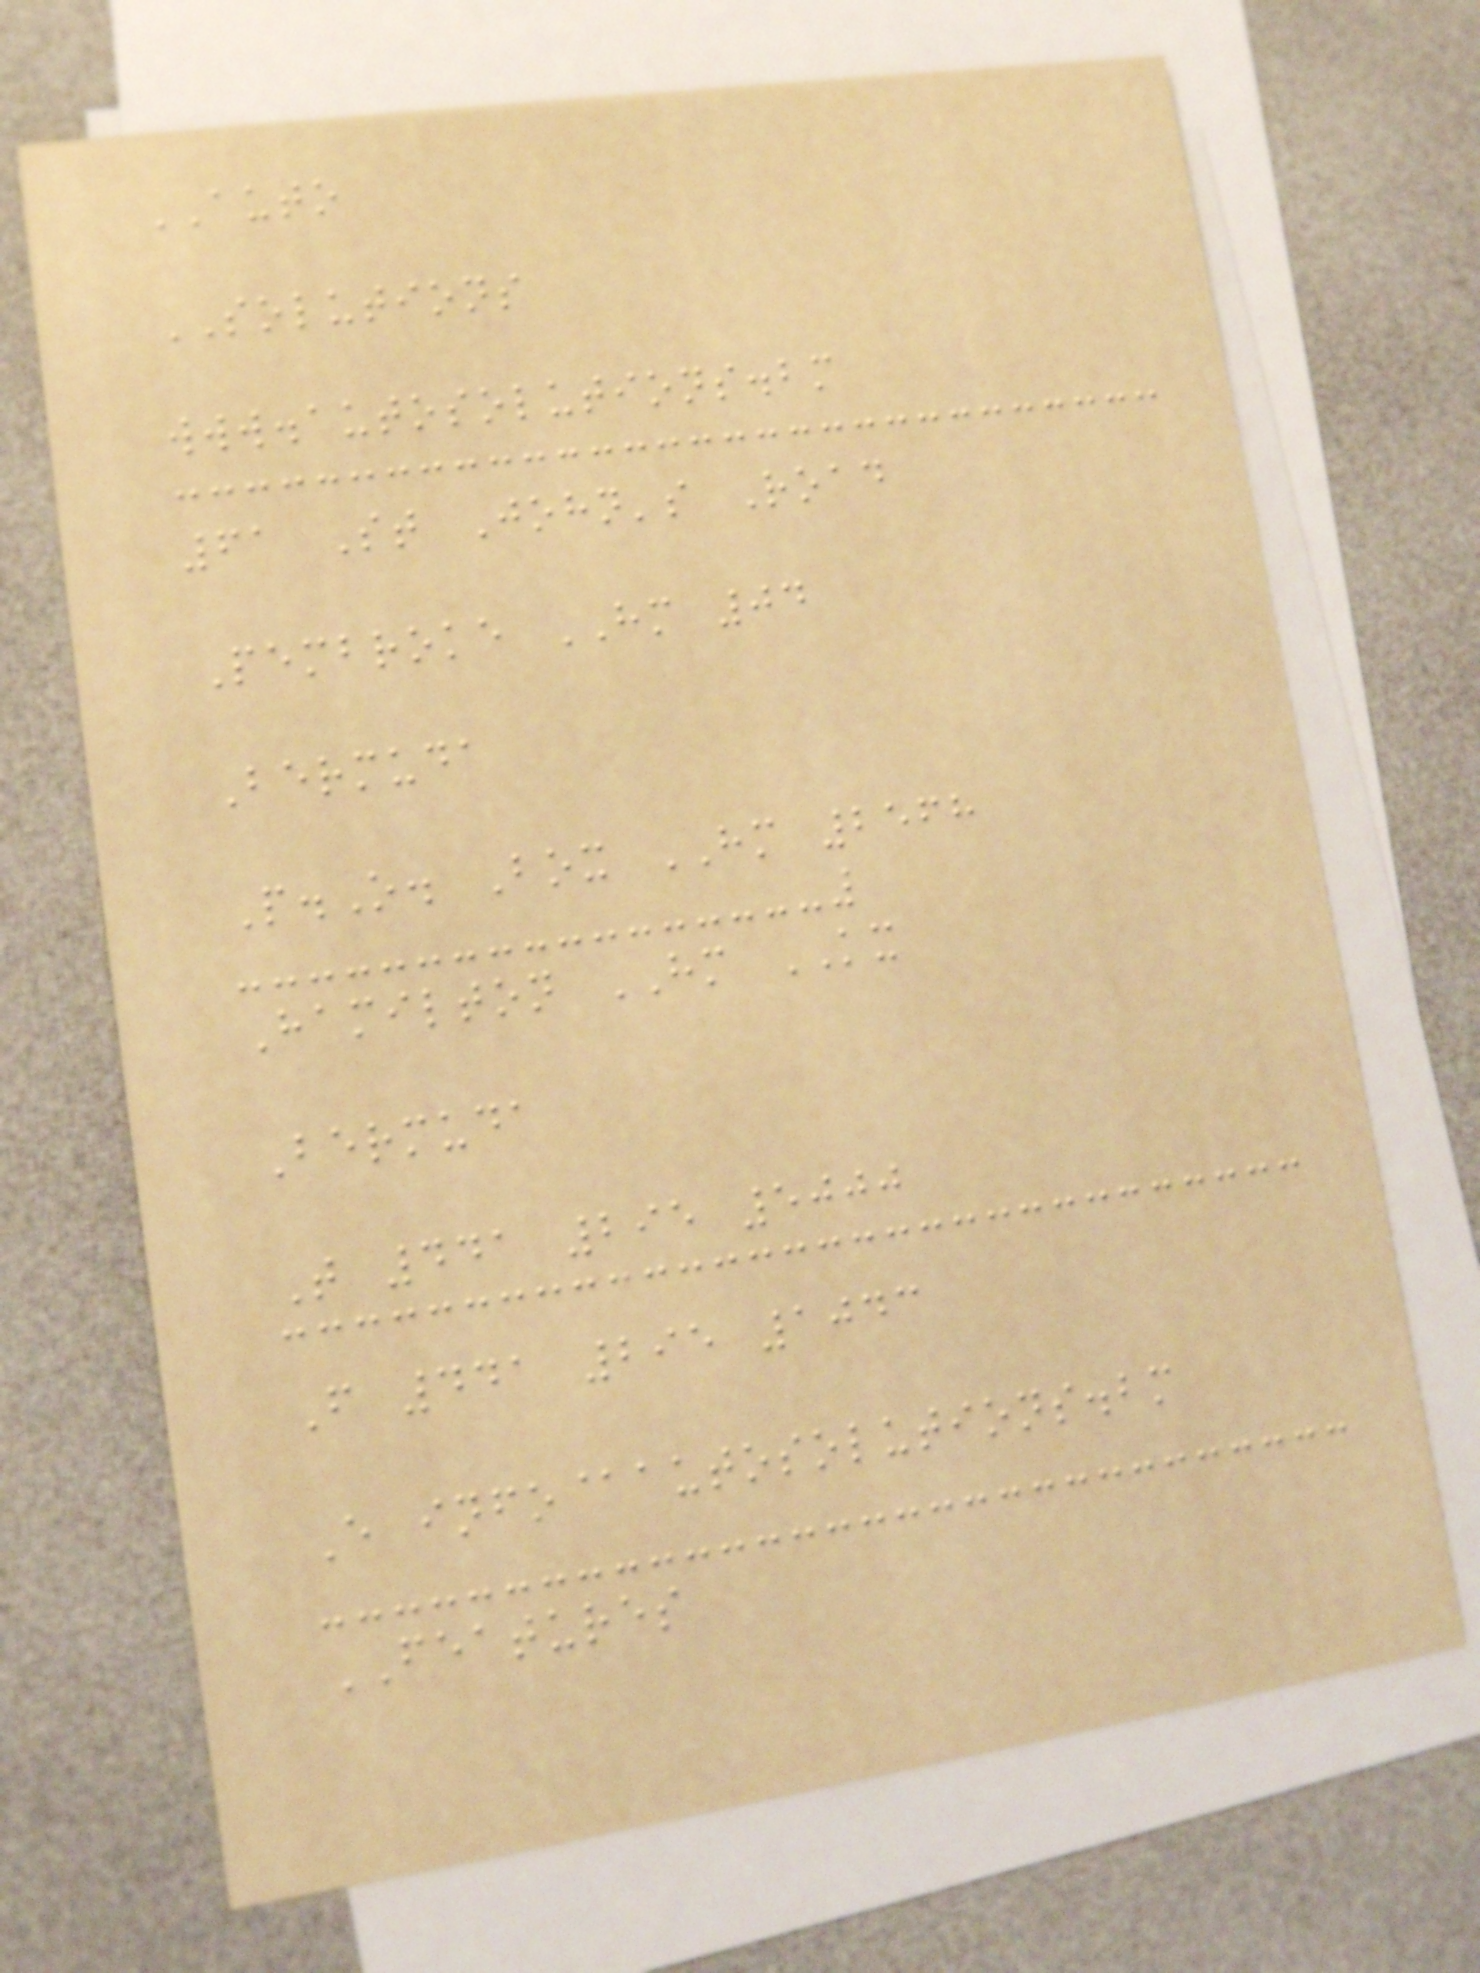AUTO
SOLUTIONS
www.autosolutions.bm
61 St John's Road
Pembroke HM 04
Bermuda
P.O. Box HM 2568
Hamilton HM KX
Bermuda
T 441 295 5000
F 441 295 1043
E info@autosolutions.bm
FEATURES
